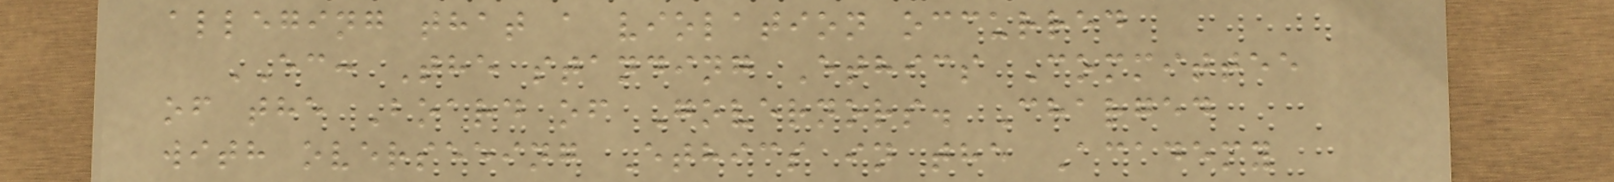alleging that a violation occurred
EC: The standing Ethics Committee
of the Board of Governors. Charged
with overseeing Ethics in the Academy
